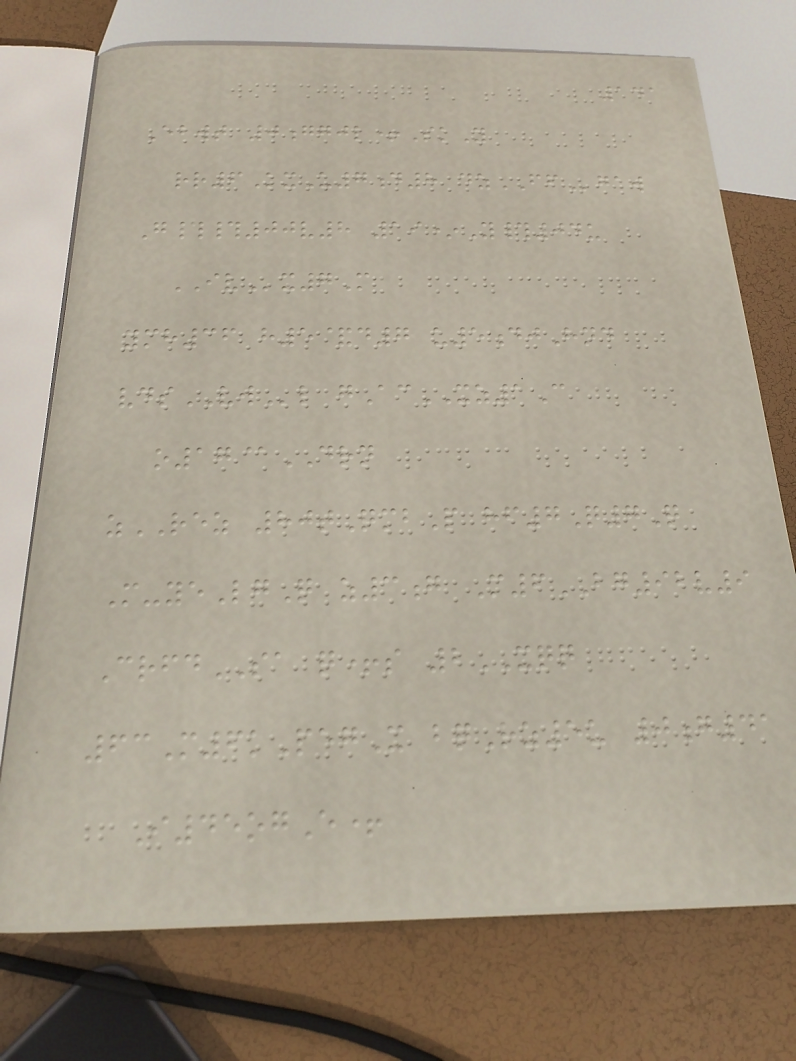141
Ebwt 0ggjl+SkY
rr6KxU7d8 dzFFgaw
G##00v8 19*Y#04u
IVx7M
ymh36 h5&d7 u5djHnd
vdsVWl gAcXZ1C
o17@DRN
zREZ 80tQmbP hf7Q7Q
M-yeLgQ z3g M6BG92v9
CrfdSA q+s 2XQQ
63M6kPegX bqRz5u 0g41
I45ogE+
